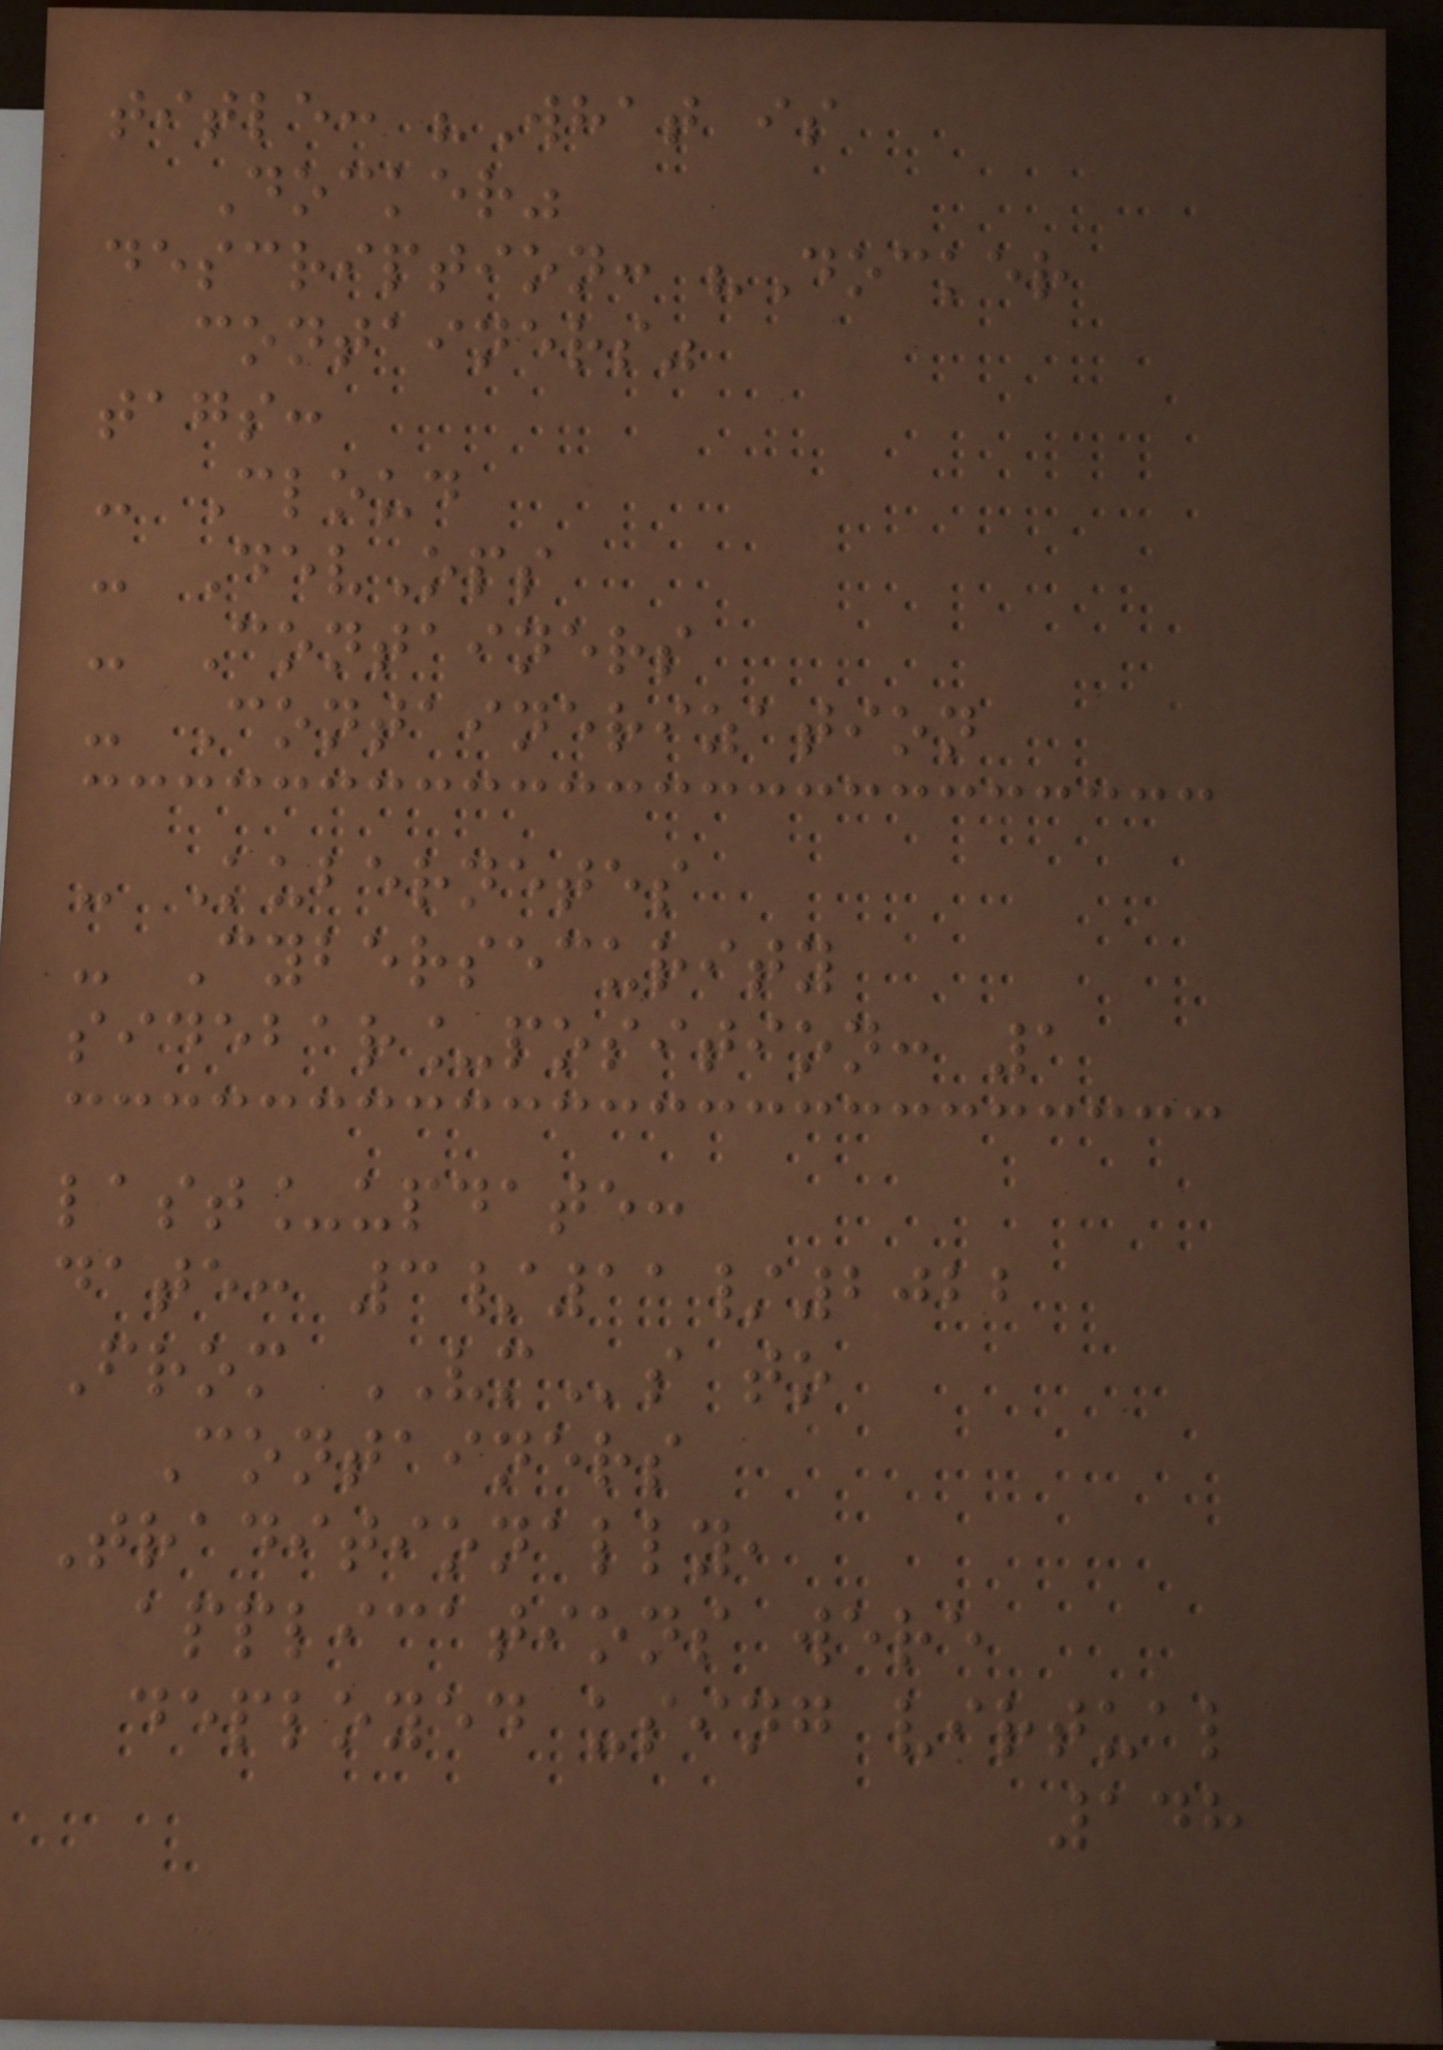title: "What is
Docker"
description: "Docker
containers"
tags:
- Cloud
- DevOps
- Containers
- Containerization
- Kubernetes
- Cybersecurity
sidebar_position: 1
last_update:
date: 3/11/2022
From VMs to
Containers
Traditionally,
applications were
deployed using virtual
148
